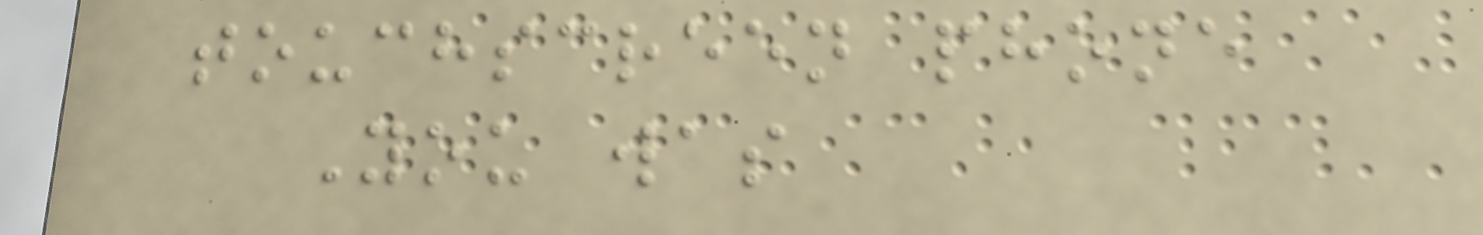touchscreen phone
You was
